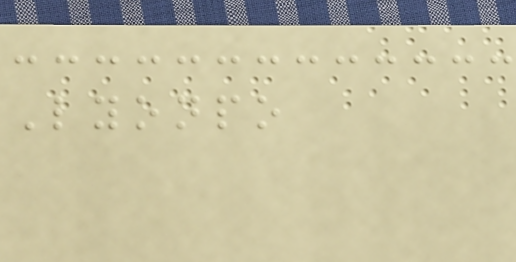Lyonpo
